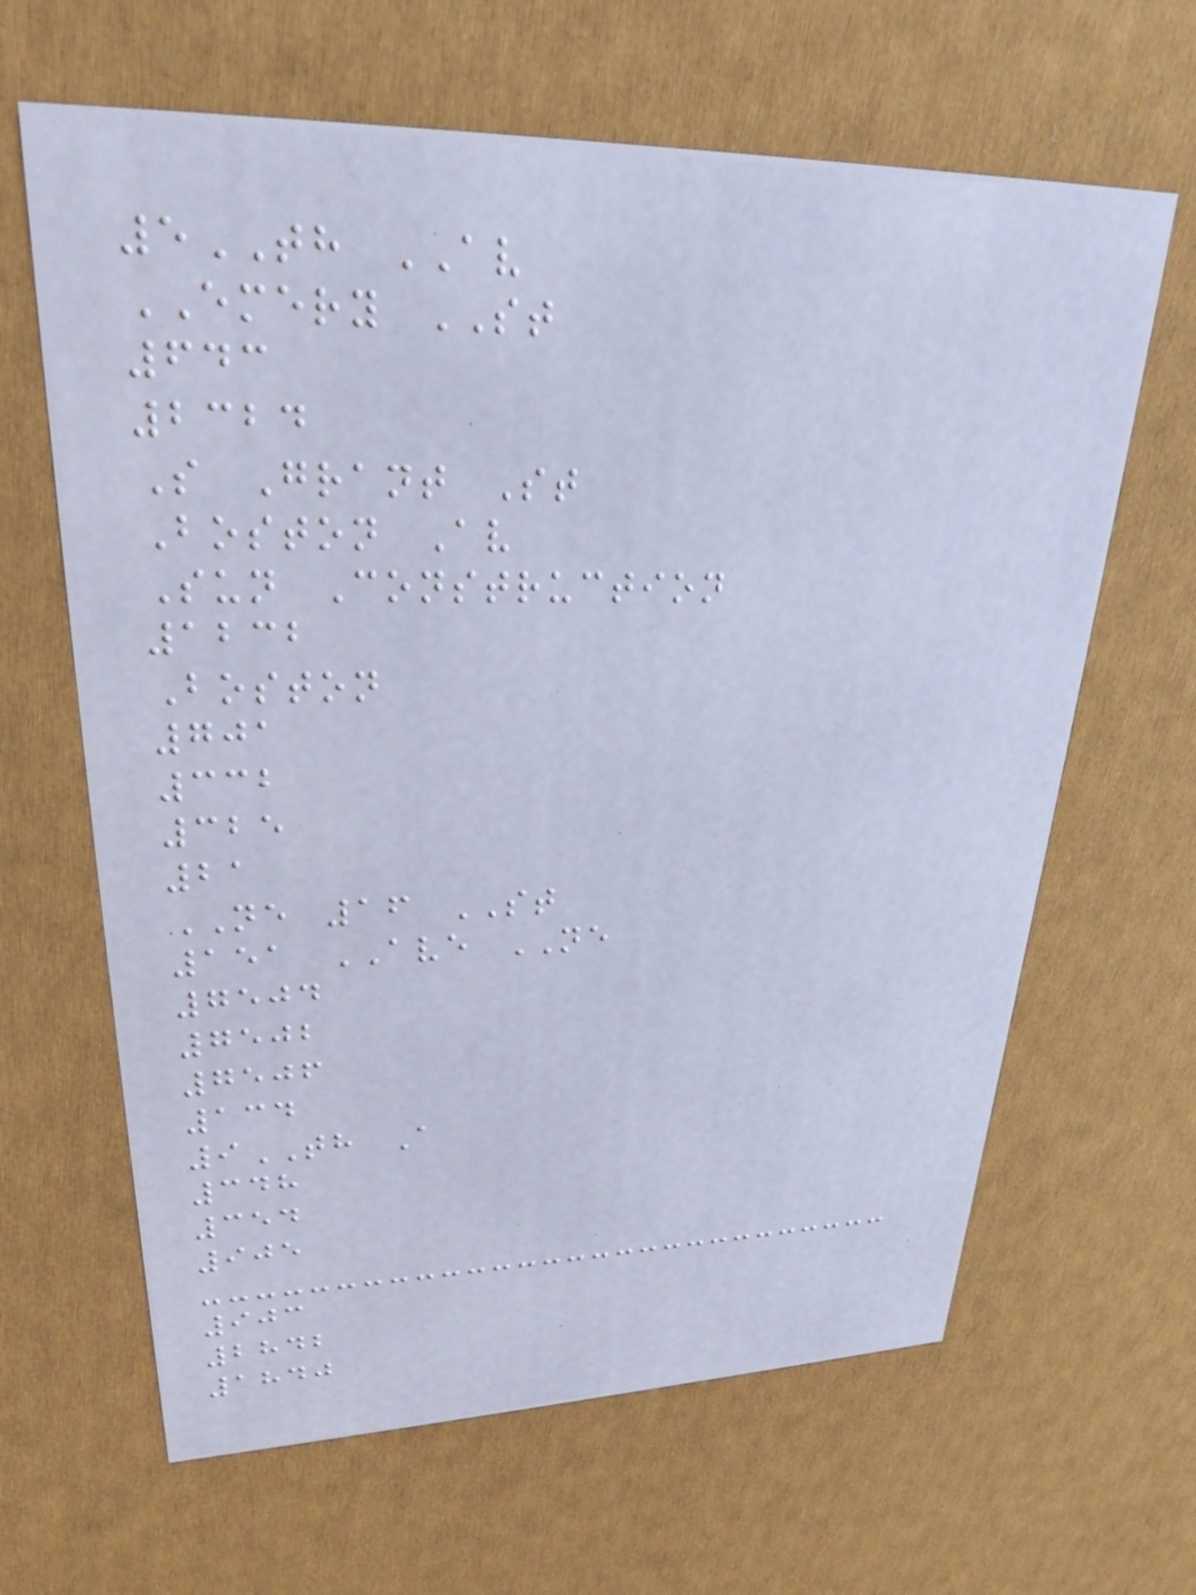5TH AV
EMERY ST
643
2324
S Grant St
Boston Av
Sun Construction
1232
Boston
701
332
325
21
NE 16 ST
151 AVE NE
7504
7502
7506
134
9TH A
348
354
905
903
2842
1840
